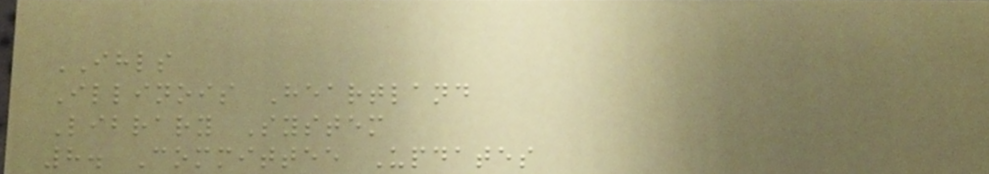IHLS
Illinois Heartland
Library System
8. Committee Updates
